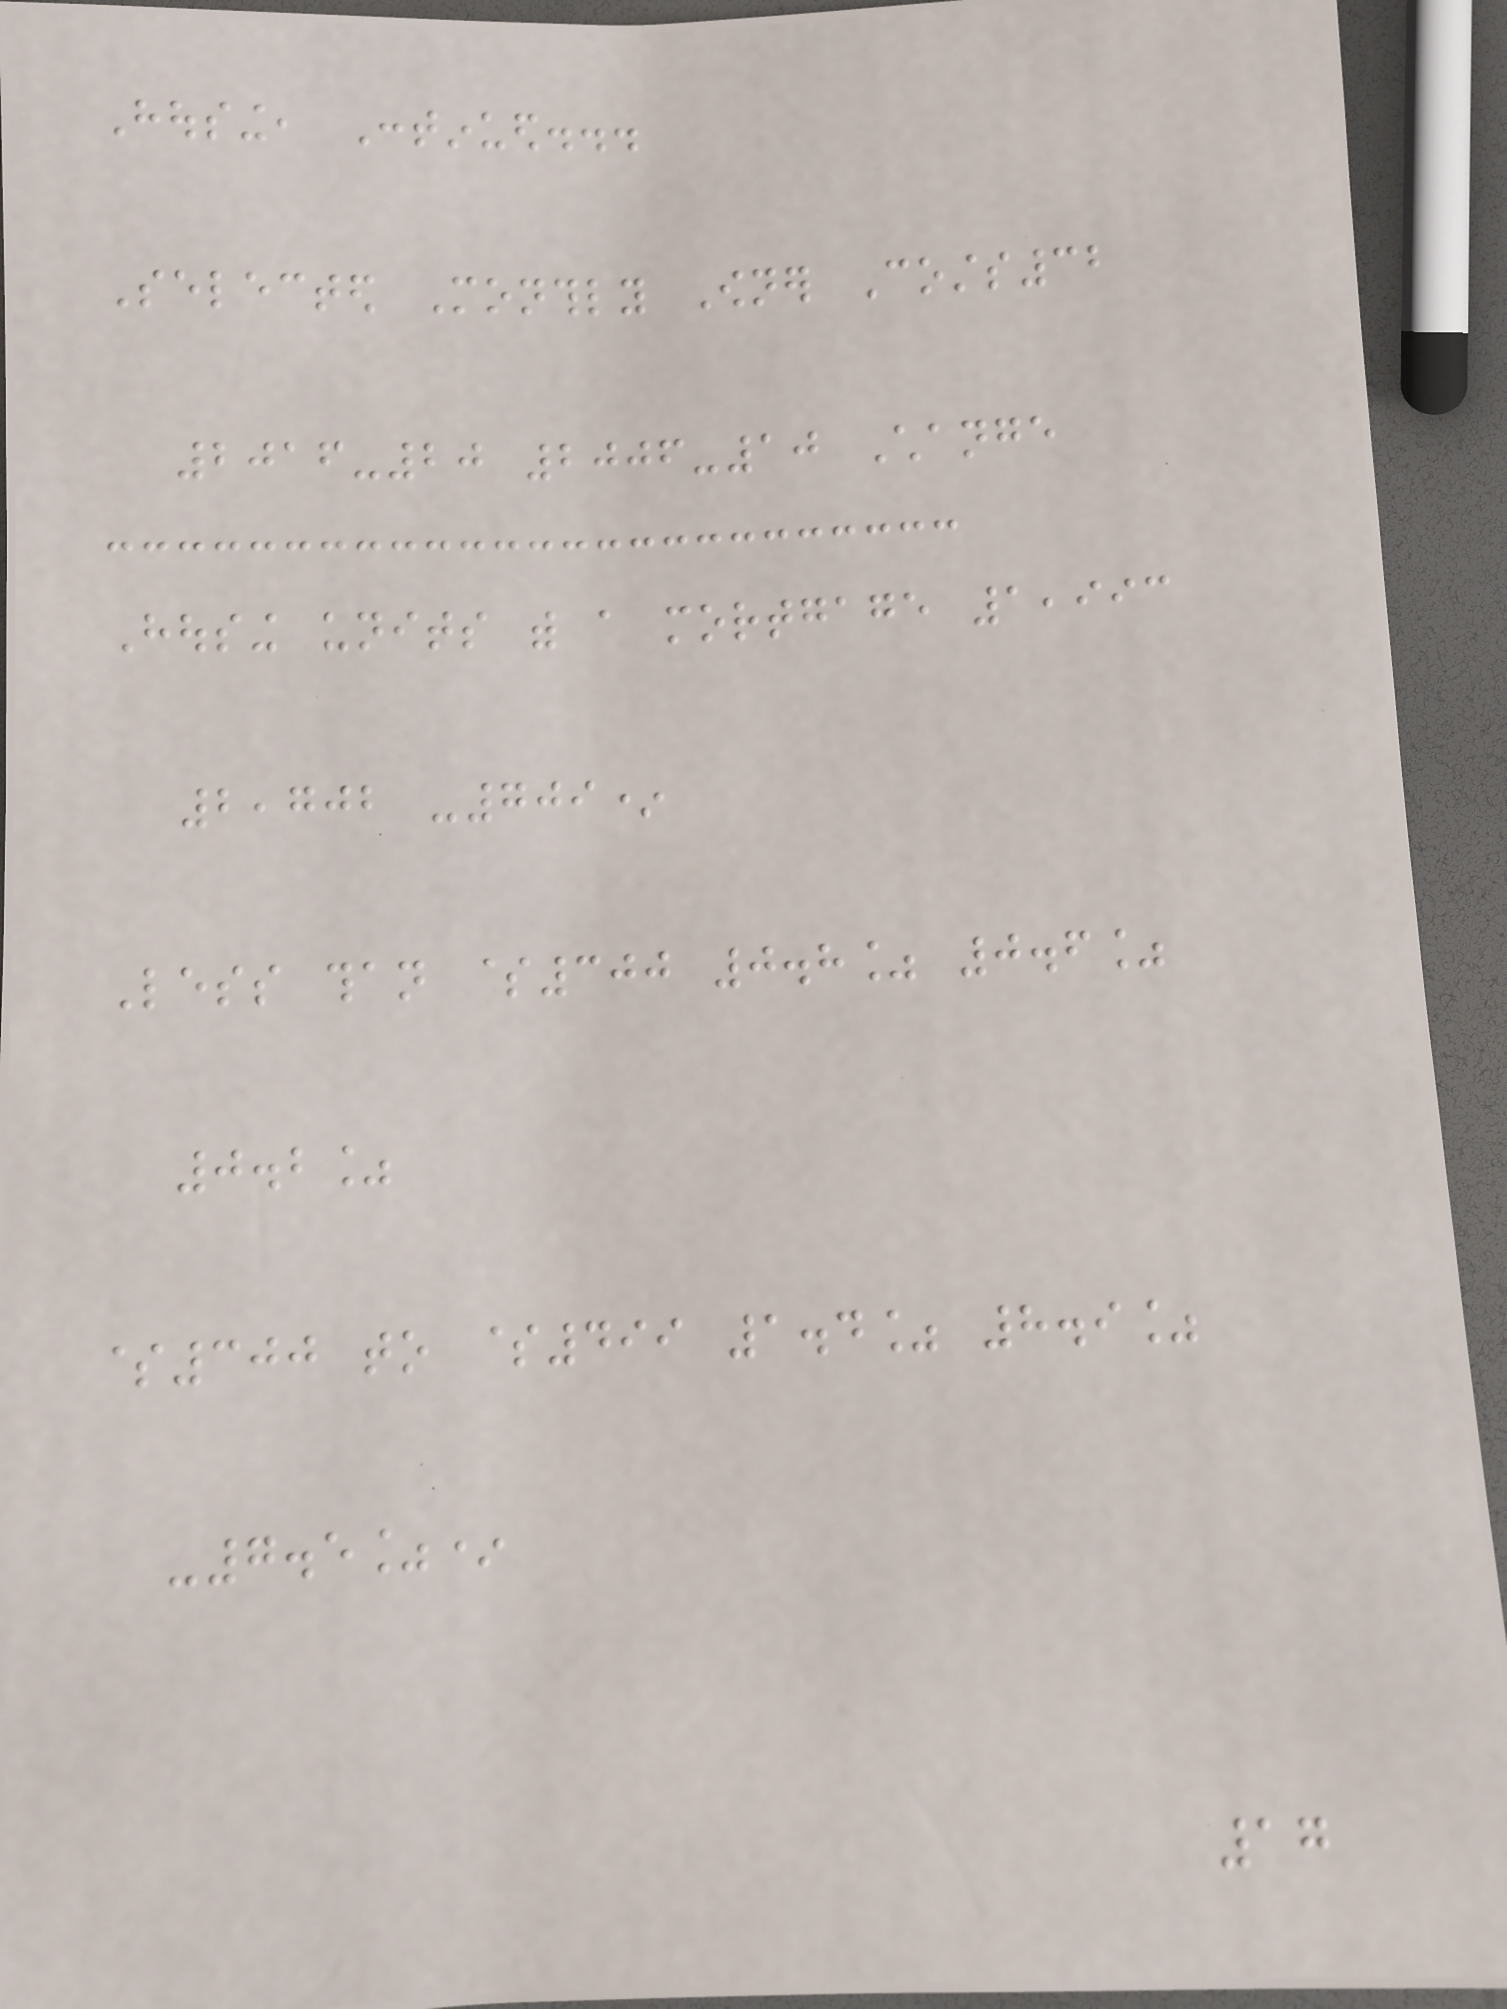Housing, Continued...
Selected Monthly Owner Costs32
2016-20 2006-10 Change
Housing units with a mortgage 1,993
2,702 -709*
Less than $300 0.8% 0.6%
0.2%
$300 to $499 1.4% 8.9%
-7.5%*
17
